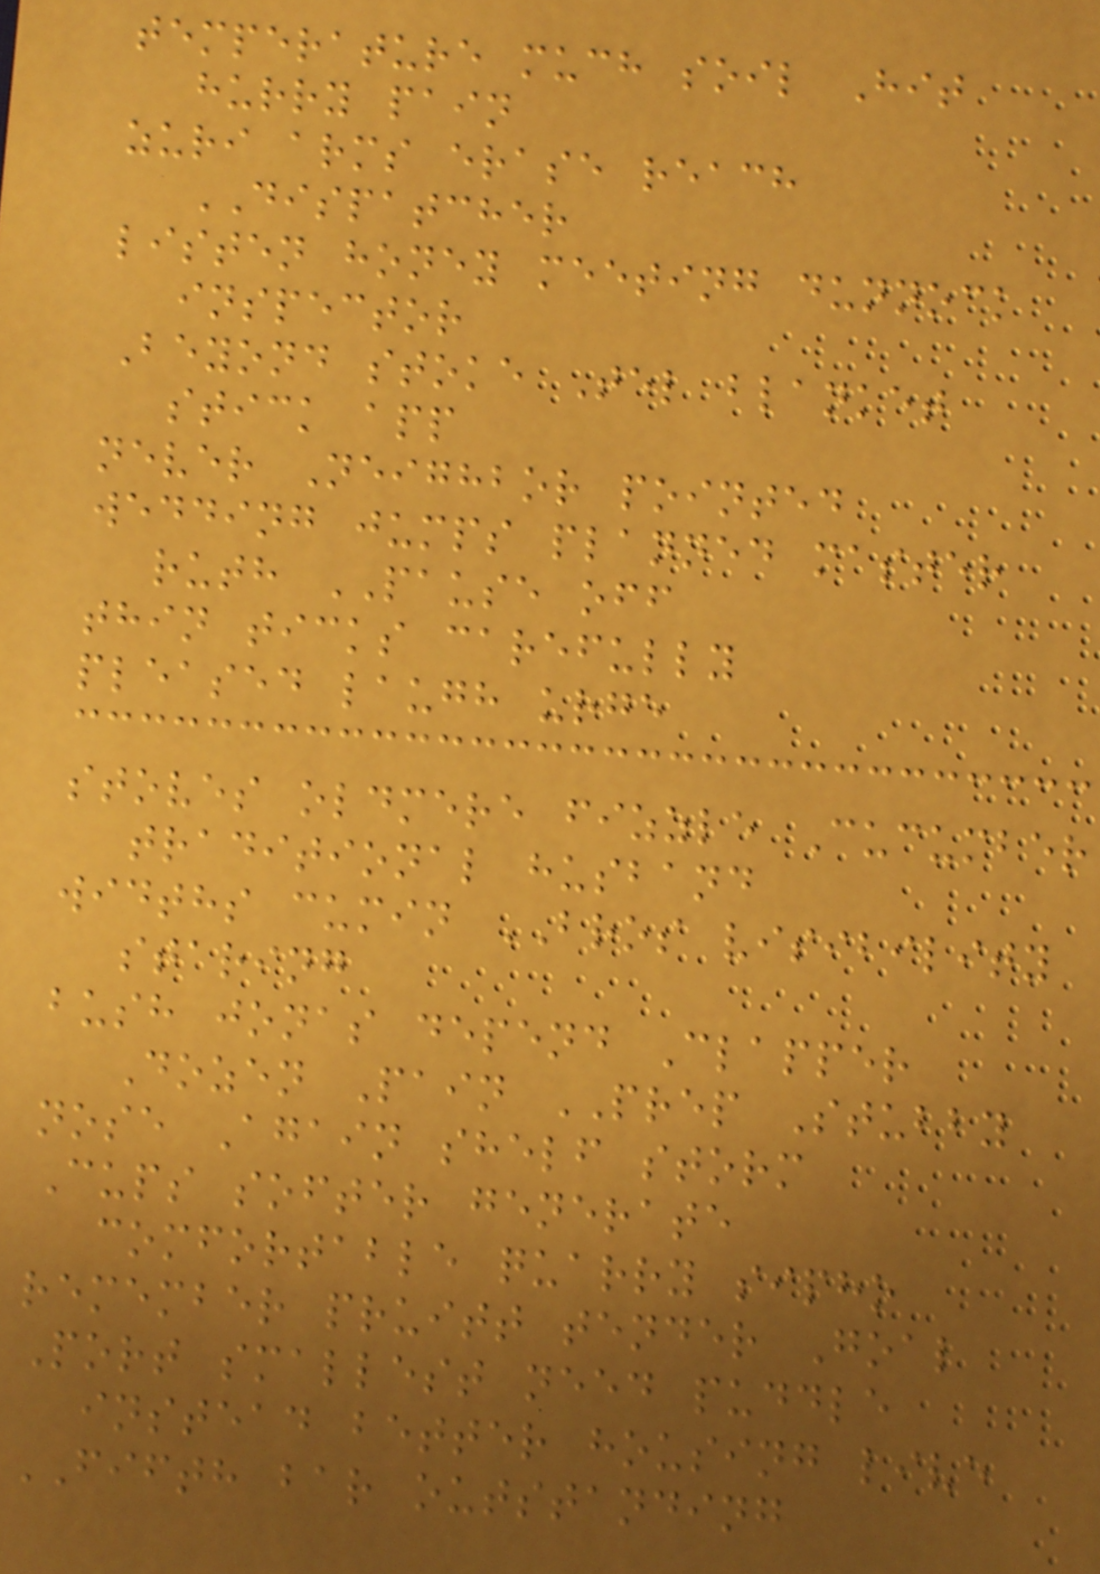temperature much soil Hit
hurry pain
zuri arms erase reach
DISPATCHER
listen honey meeting dunnock
inspector
Beyond stoke Tel blanket
stick app
never Neighbor pointed
wedding jumps planned master
ruth PAUSE off
thin ticks carefully
pleased laugh urge
stoves oldmere fizzle Cucumber
traditional husband
widths cumin BROS visibility
staring
bush jonas depend Clapper
Dozen Pain PREP Stubby
nose Again shelf storm
Cups softer generate
comfortable quarry sipho
remember pruitt tender Goal
Port smallest need puddle
instead better housing live
FIFTH bar outstanding
